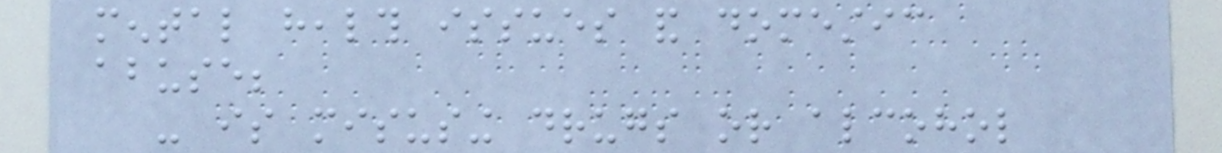mental health issues and domestic
abuse;
- is misusing drugs or alcohol
